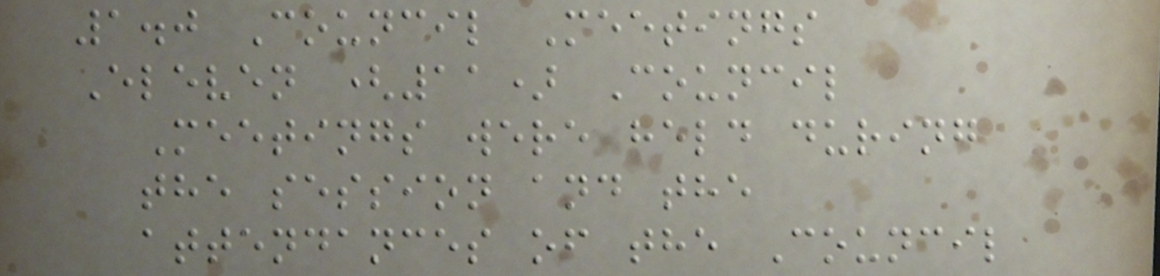1.0 Council Meetings
Eleven (11) Council
Meetings were held during
the session and the
attendances of the Council
